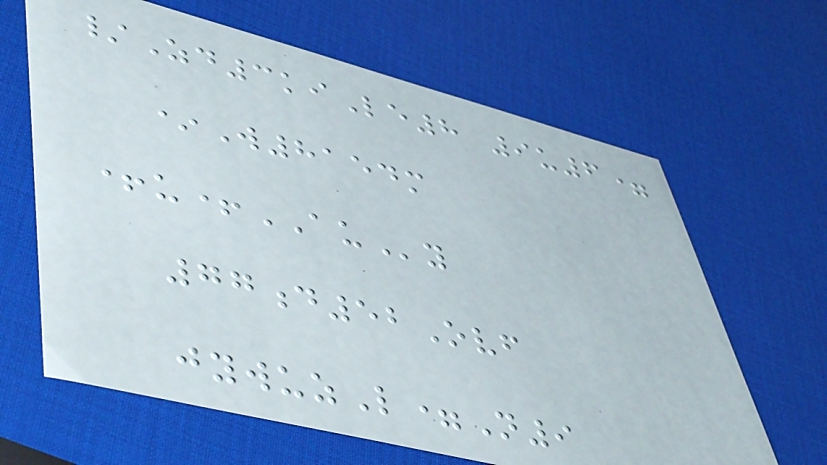/Zd3kiLe8 9u6=
*W8154m
+u+AUy
77d52Ovf
jywuzL=N9
